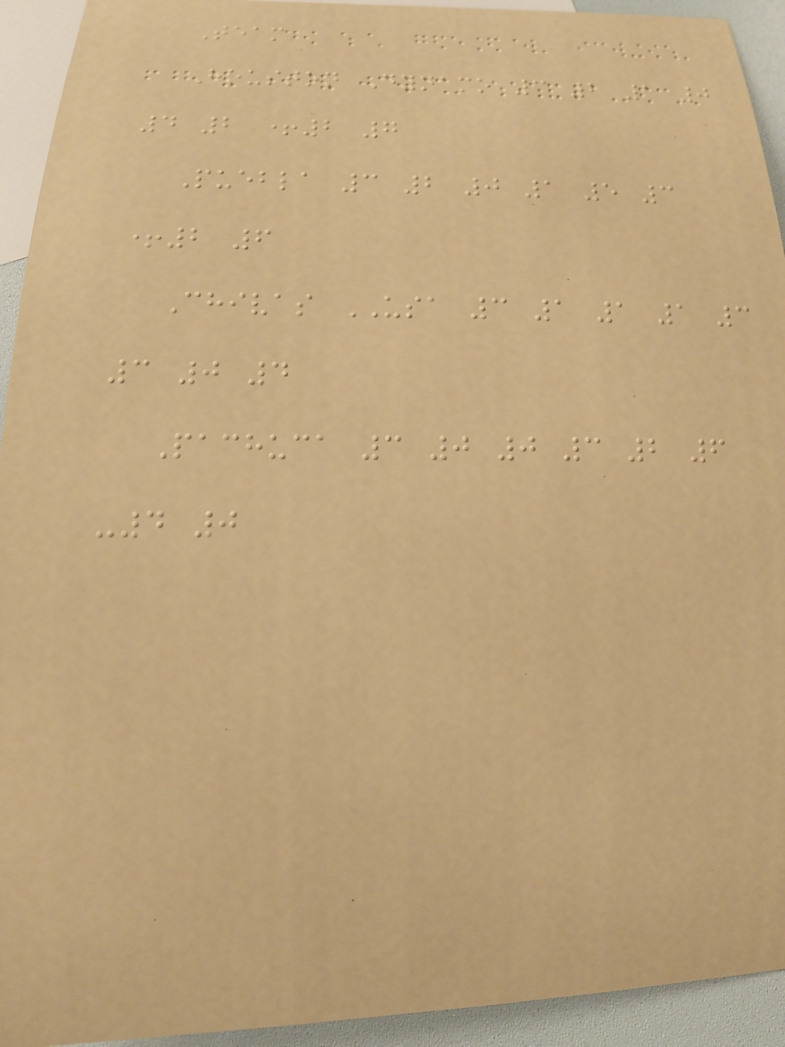Team
Houston Dynamo 3 2 1 0
4 2 +2 7
Puebla 3 2 0 1 5 3
+2 6
Chivas USA 3 1 1 1 3
3 0 4
Pachuca 3 0 0 3 2 6
-4 0
